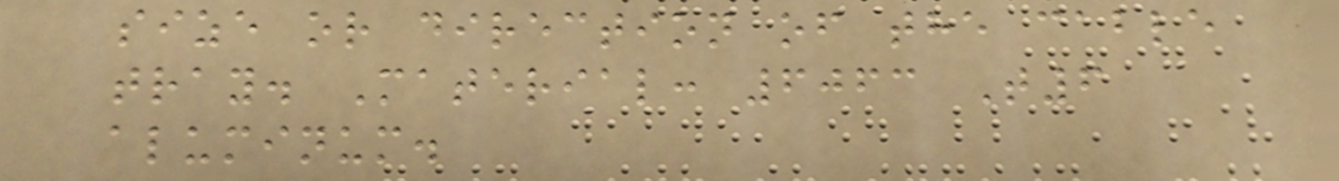size or direction of the cable
tray. Material: 6063 T6
aluminum.
